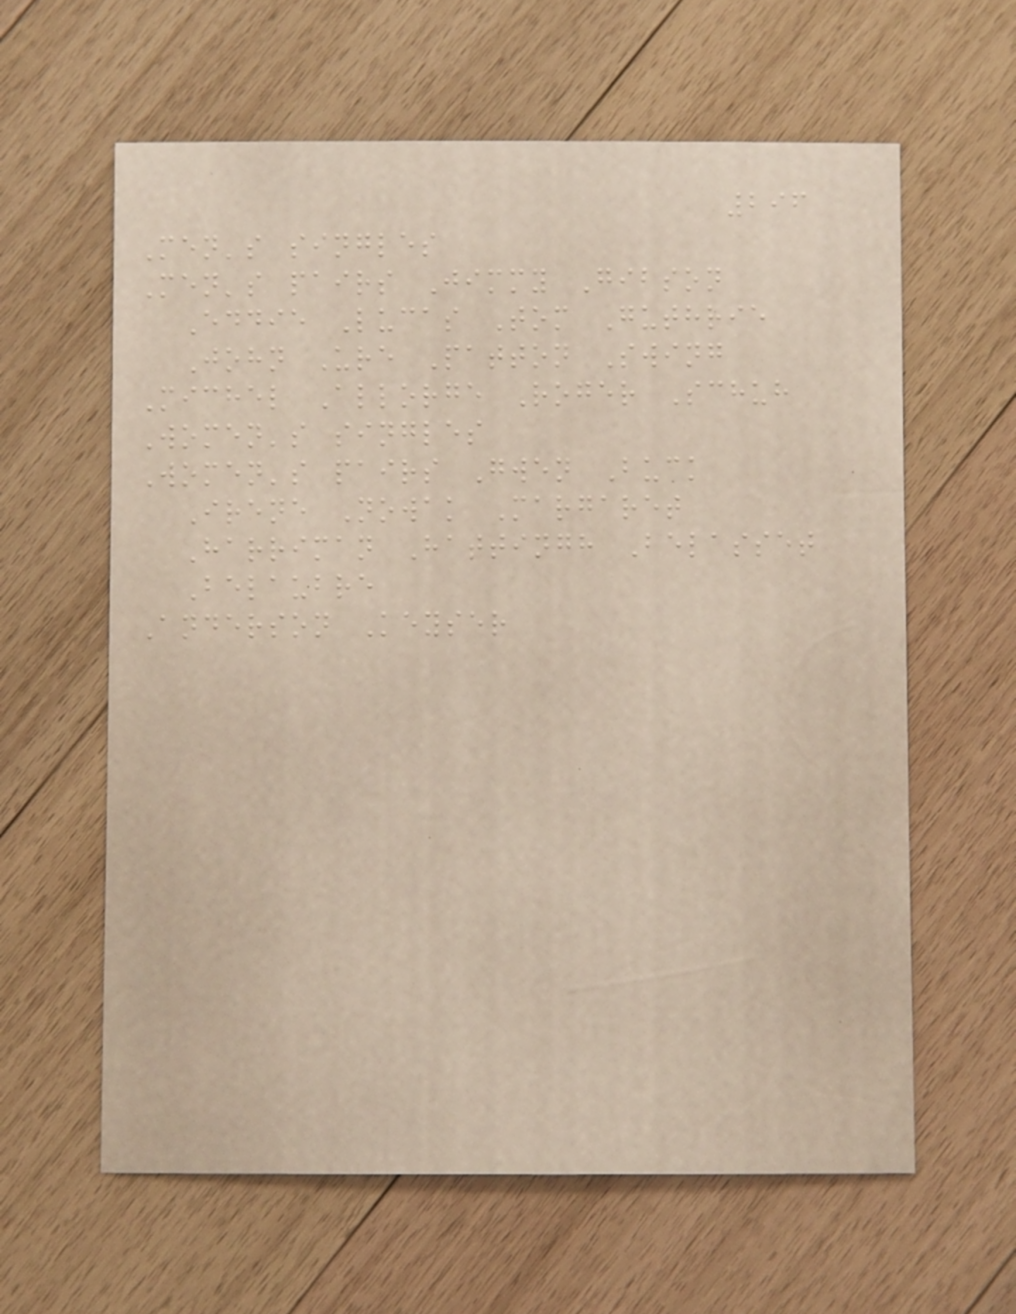296
Men's singles
Men's pairs Jimmy Gibson
Eddie Lucas Tom Guthrie
John Ure Patton Swing
Michel Allorge Roger Schuh
Women's singles
Women's pairs Gwen Buck
Irene Nowak Margaret
Harriman Hattingh Belasset
Belaubre
Anderson Keyser
